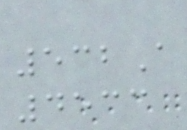532A
4533
